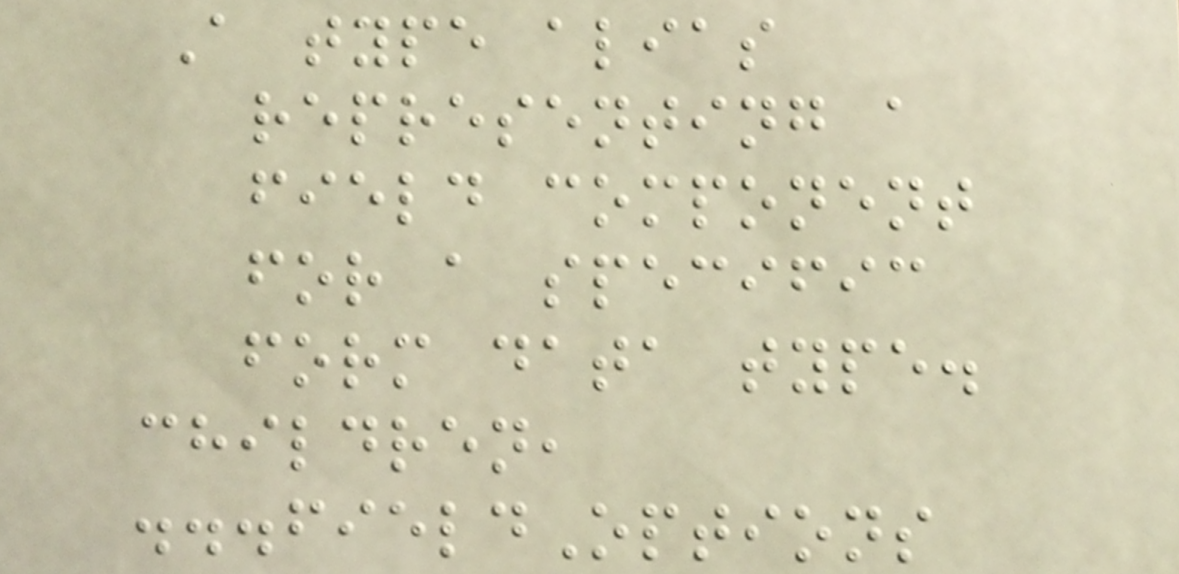A type alias
representing a
field component
for a specific
form data type.
children,
...fieldOptions
